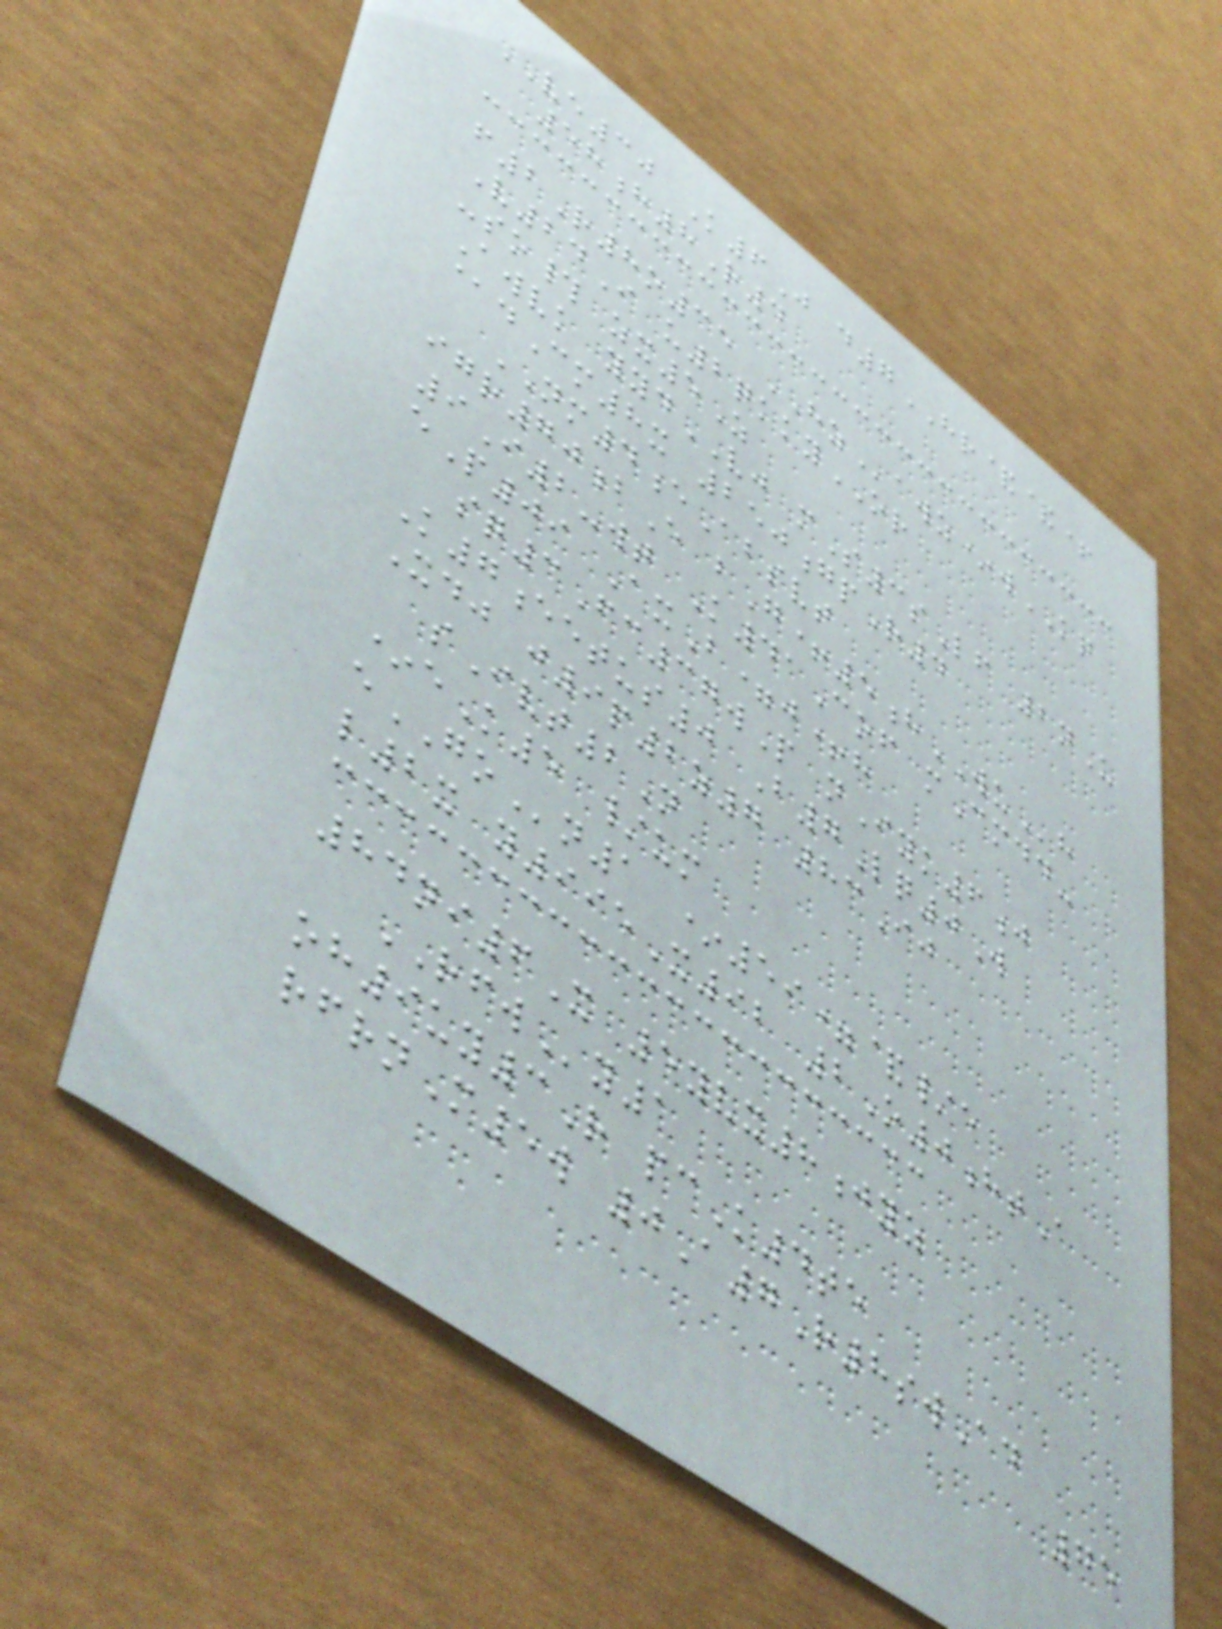VE30 K6J d7HR&&+
58h8R4
f2R8o35 HZawz*wKQ
V24I u2qkkyOR
-so# zx5Z
Awvk yydVJ mS3sLf 2nU
@dCm8x 250gpR4
NM4eAbsvt
igr70bE bG+5hWUh
9I2-wt K41Cof mCmdd-
eP09 AxB=j+h
sq3Fc37wP nIyk6j
K7eetus0 B7Lq0W
Xdj j9p2z7 83Ij
sIvt2N
*eK5 /um
eGOn1 *59=&/e
l2x y995X92 2O0htA
84ni6X 5yvx8jyz
RFWy1
oh9uy3R pcK4te
rfrnM5w 0A7R8swAd
75
